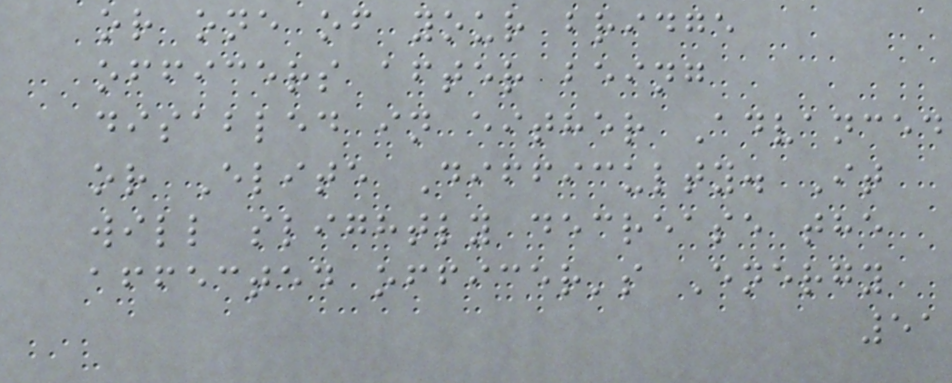or one of your bridge
officers after being
disabled in either Advanced
or Elite Difficulty. It
will slightly decrease the
affected officer's Energy
51
